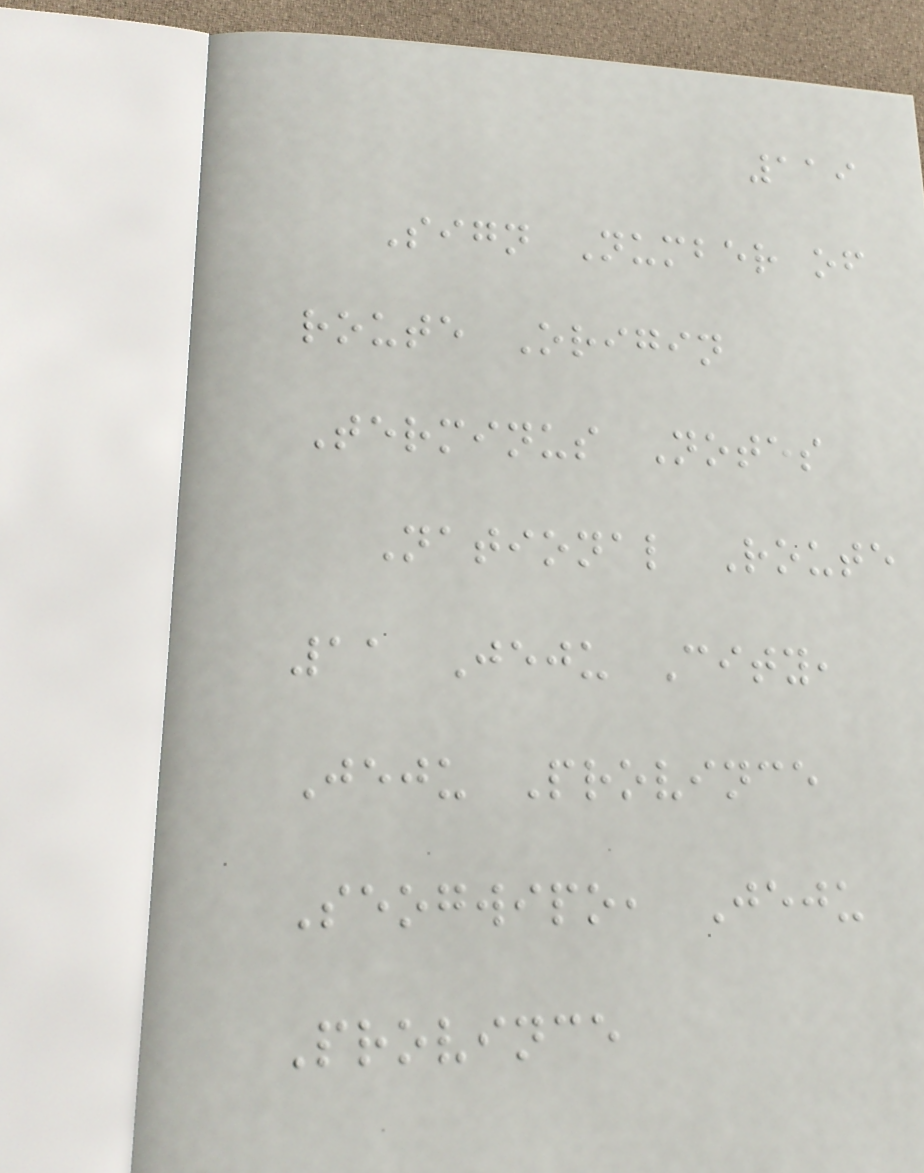119
Sign Number of
route Origin
Terminus Notes
National Route
11 Jeju City,
Jeju Province
Seogwipo, Jeju
Province
